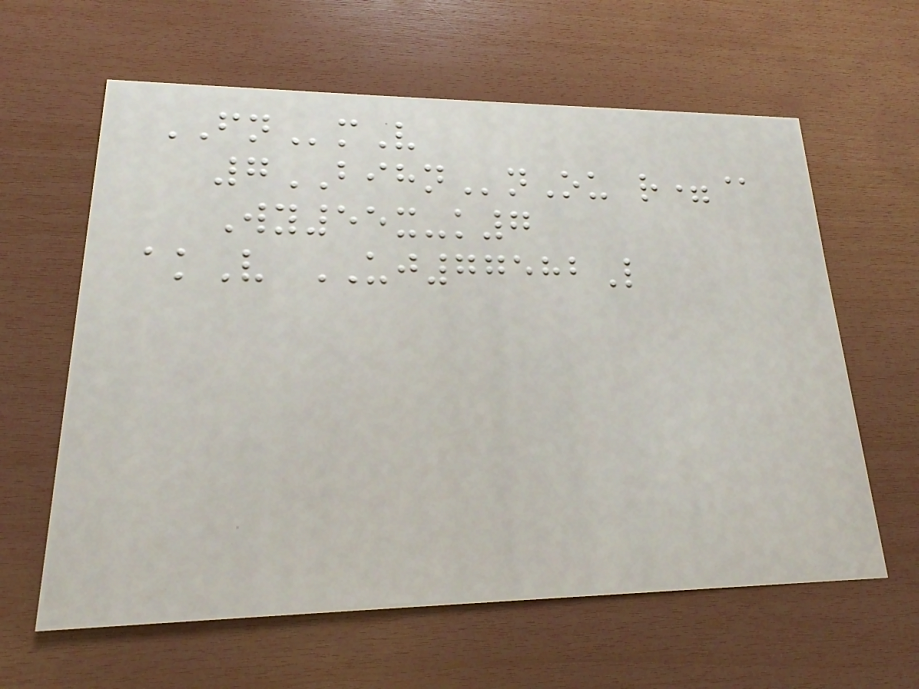FNmV
7BIHNnOu r=@
Wy55x-k7
akV UJ77582L
